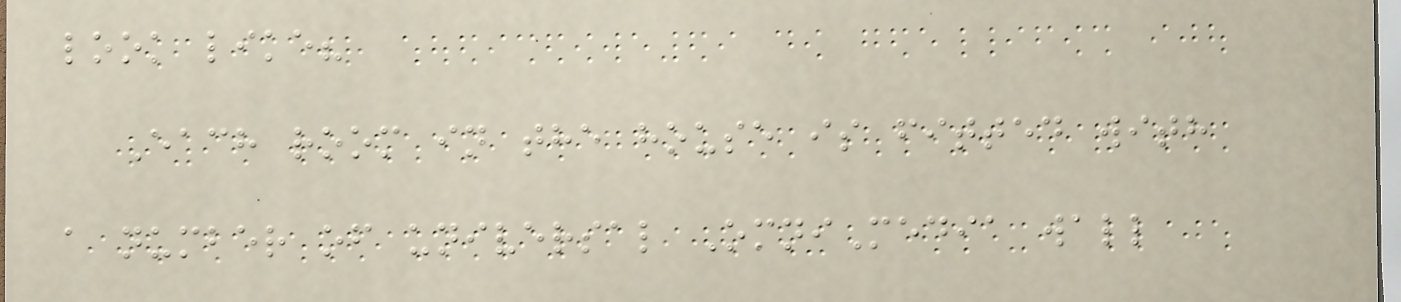look like?
Each room in the house is fitted with
a number of universal OmniMedia wall
